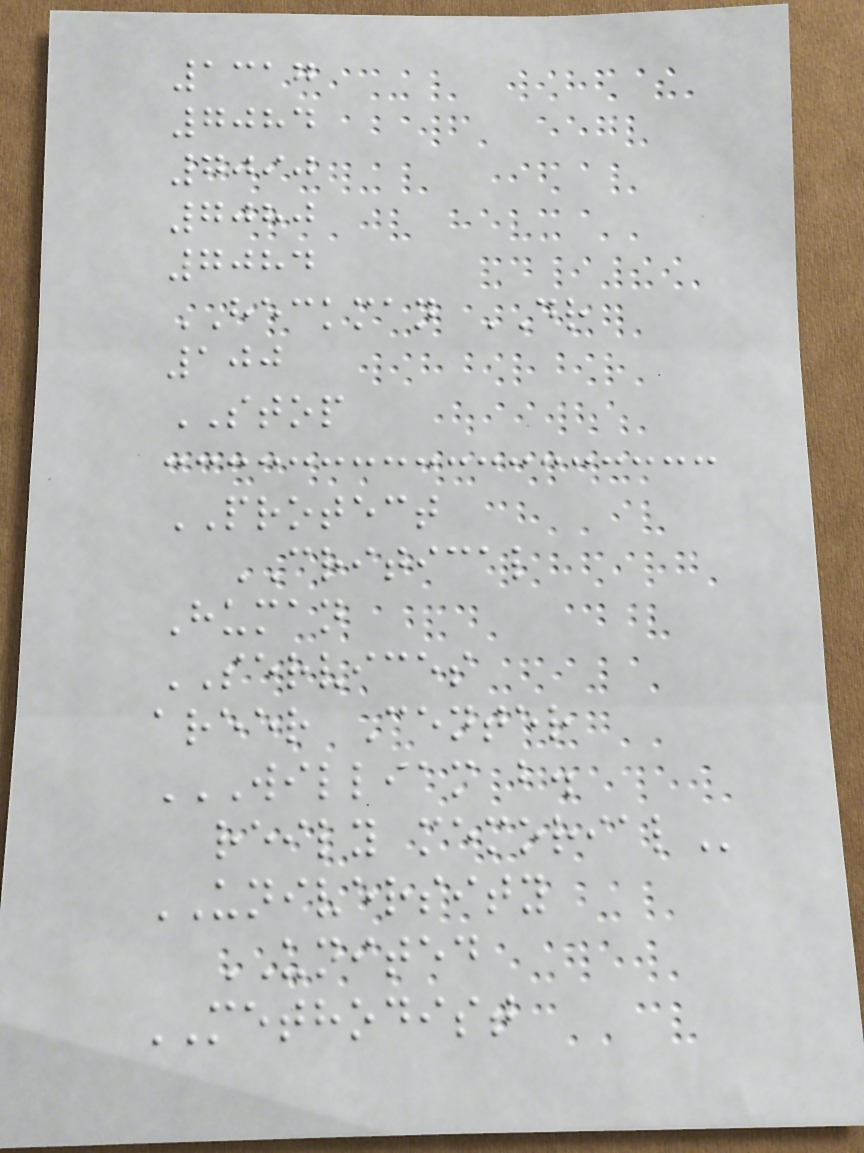1317
7084
7090
7080
7084
HECKMAN DR
100
STOP
PROTECT
CRITICAL
Human
SERVICES
areer Center
WILLIAM B.
REILY MEMORIAL
UNIVERSITY
UNITED
METHODIST
